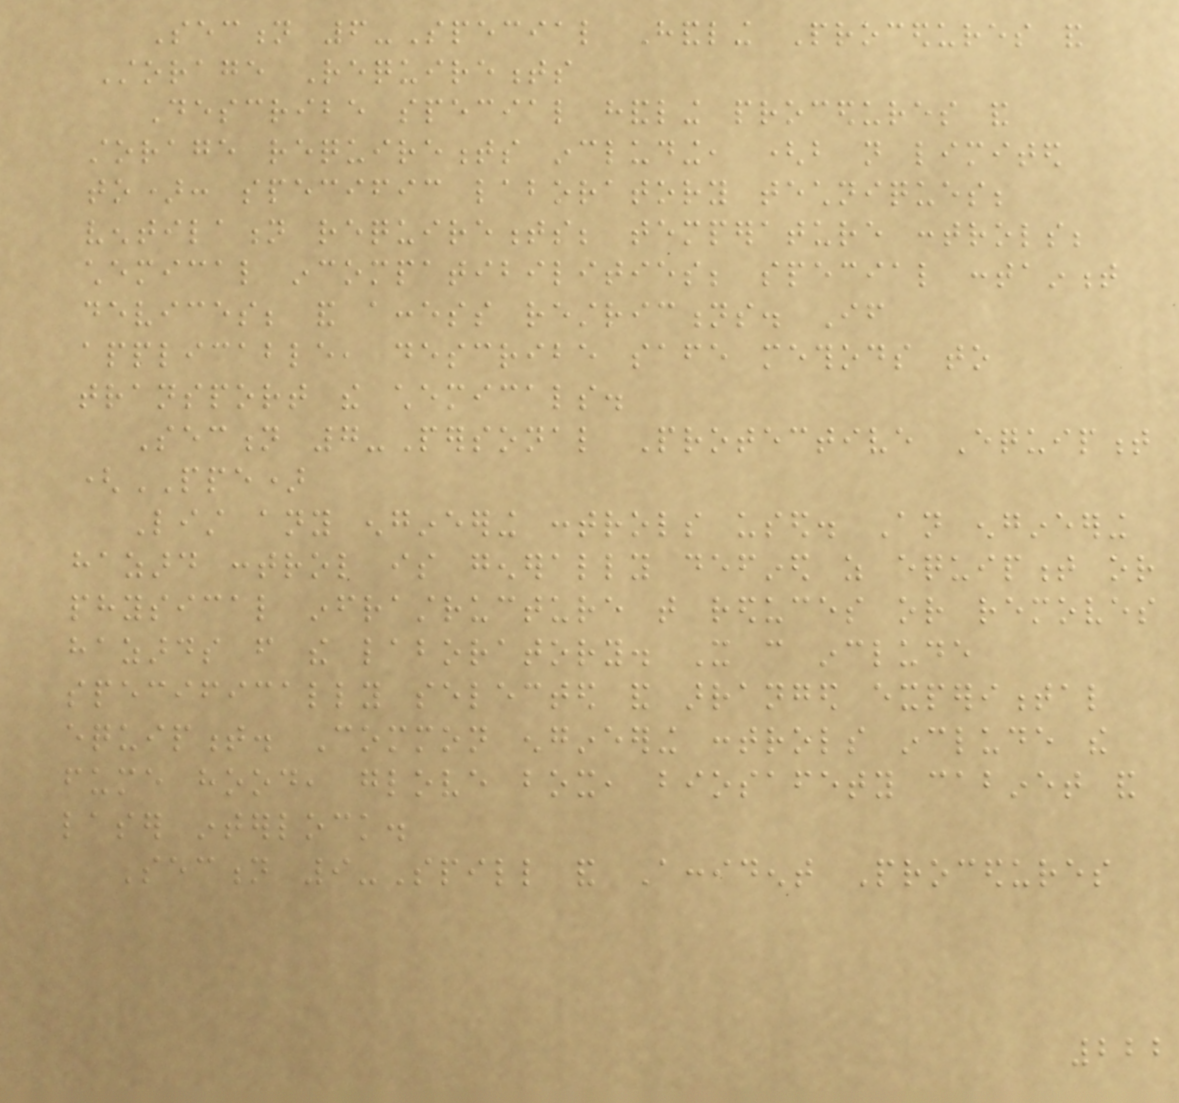Section 6-Special Handling Procedures and
Storage Requirements
Describe special handling procedures and
storage requirements including, (but not limited
to): specific laboratory techniques;
ventilation requirements; temperature controls;
chemical incompatibilities; special containment
devices; and access restrictions. If
applicable, describe safe methods to
transport the chemicals.
Section 7-Personal Protective Equipment
(PPE)
List any engineering controls used. An engineering
hazard control is generally defined as equipment or
physical infrastructure that reduces or removes
hazards from the laboratory. It can include
specifically selected and arranged experimental
equipment. Common engineering controls include the
fume hood, glove box, biosafety cabinet and
laser interlock.
Section 9-Spill and Accident Procedures
222
